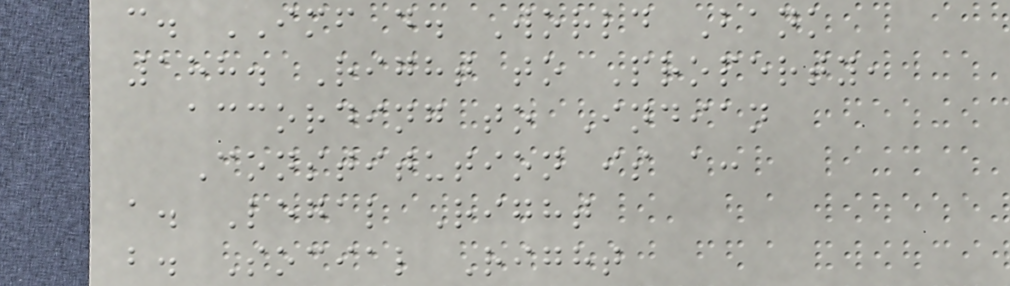c. IMF d. World Bank
188. Right to Property,
according to Indian
Constitution is a:
a. Legal Right
b. Social Right
